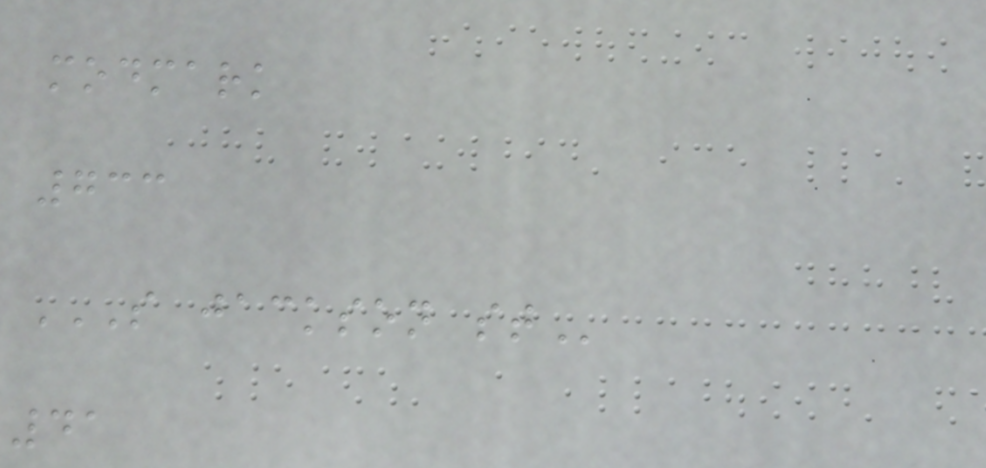modmark
733
S JACKSON ST
41
